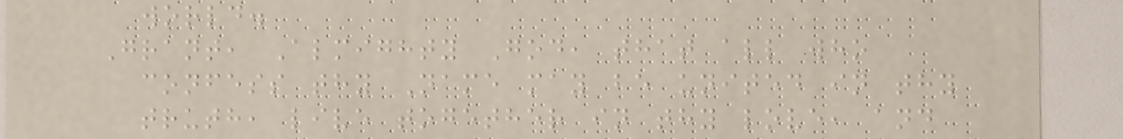world.
Grant, Almighty God, that all who
confess thy Name may be united in thy
truth, live together in thy love, and
